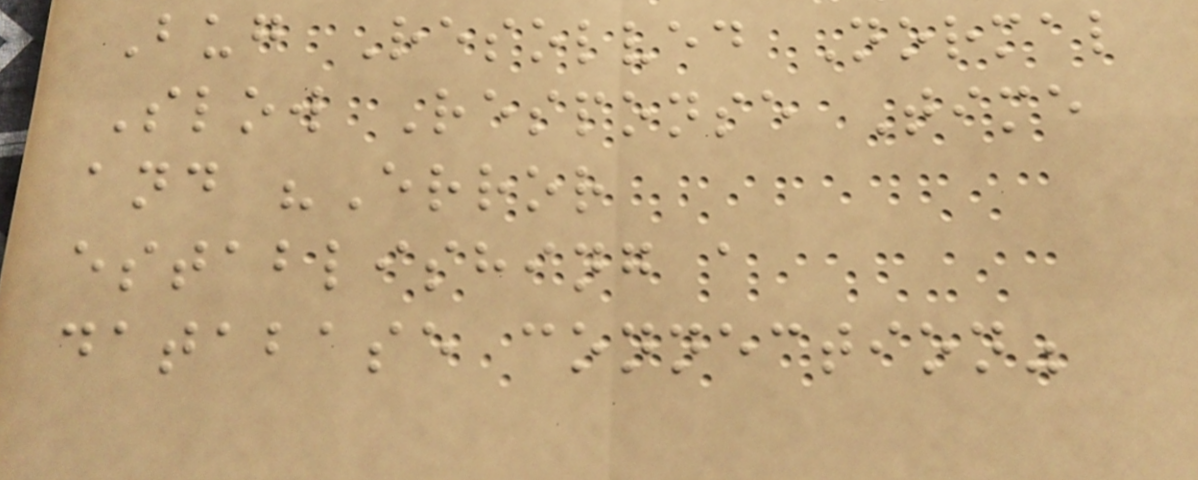Bug Resolved Normal
Slow Response Time
and "Error
establishing a
database connection"
